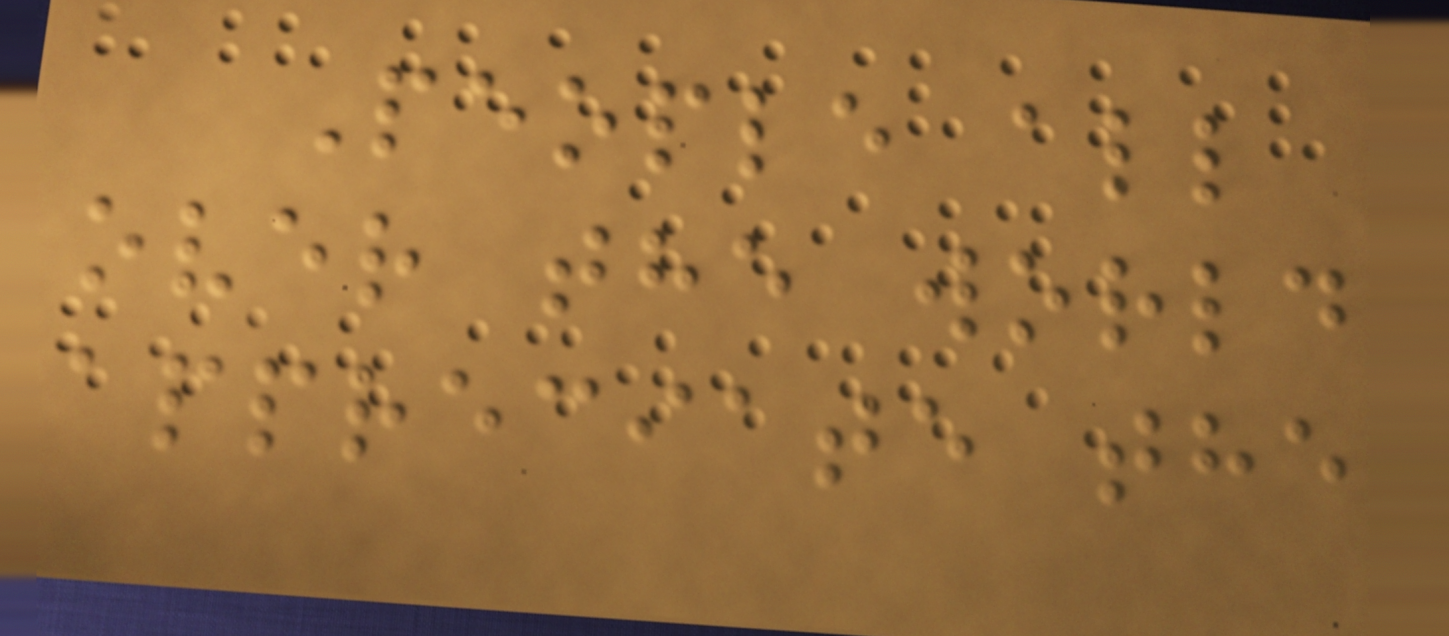People all
over the world
appreciate the
